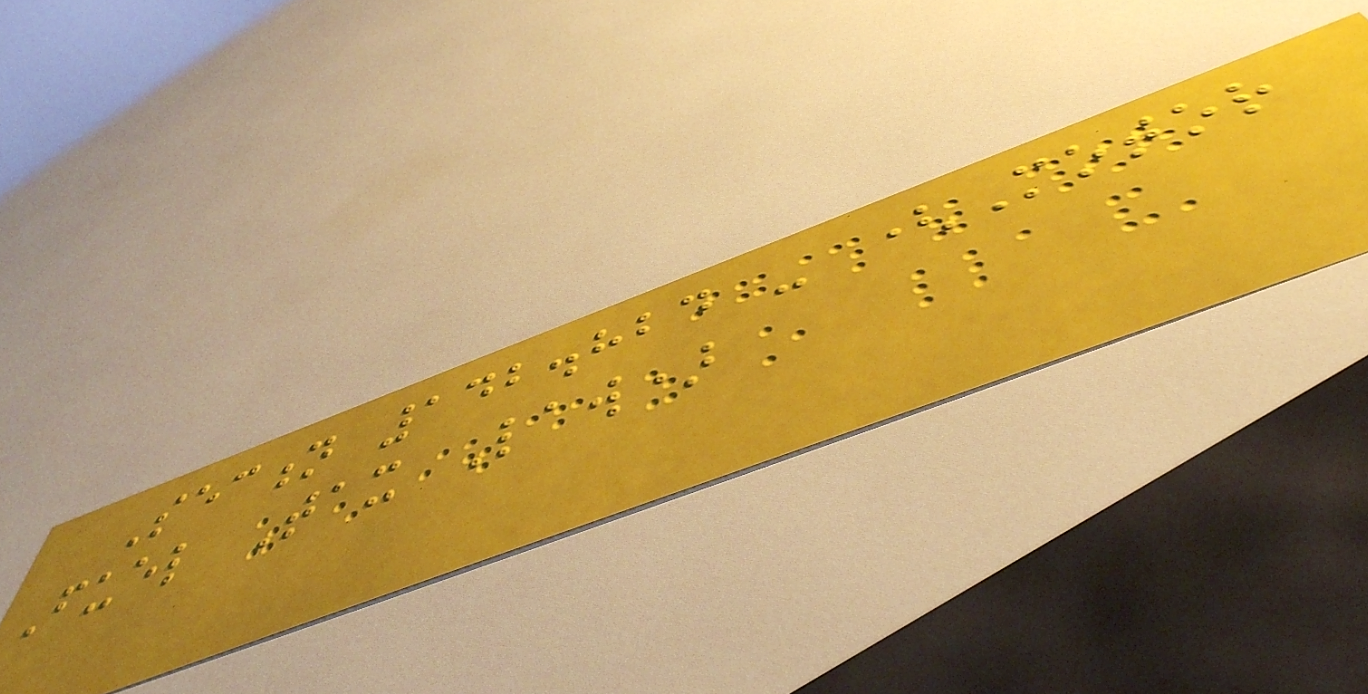Section 142.824 - (Motor
Fuel Tax Law)
